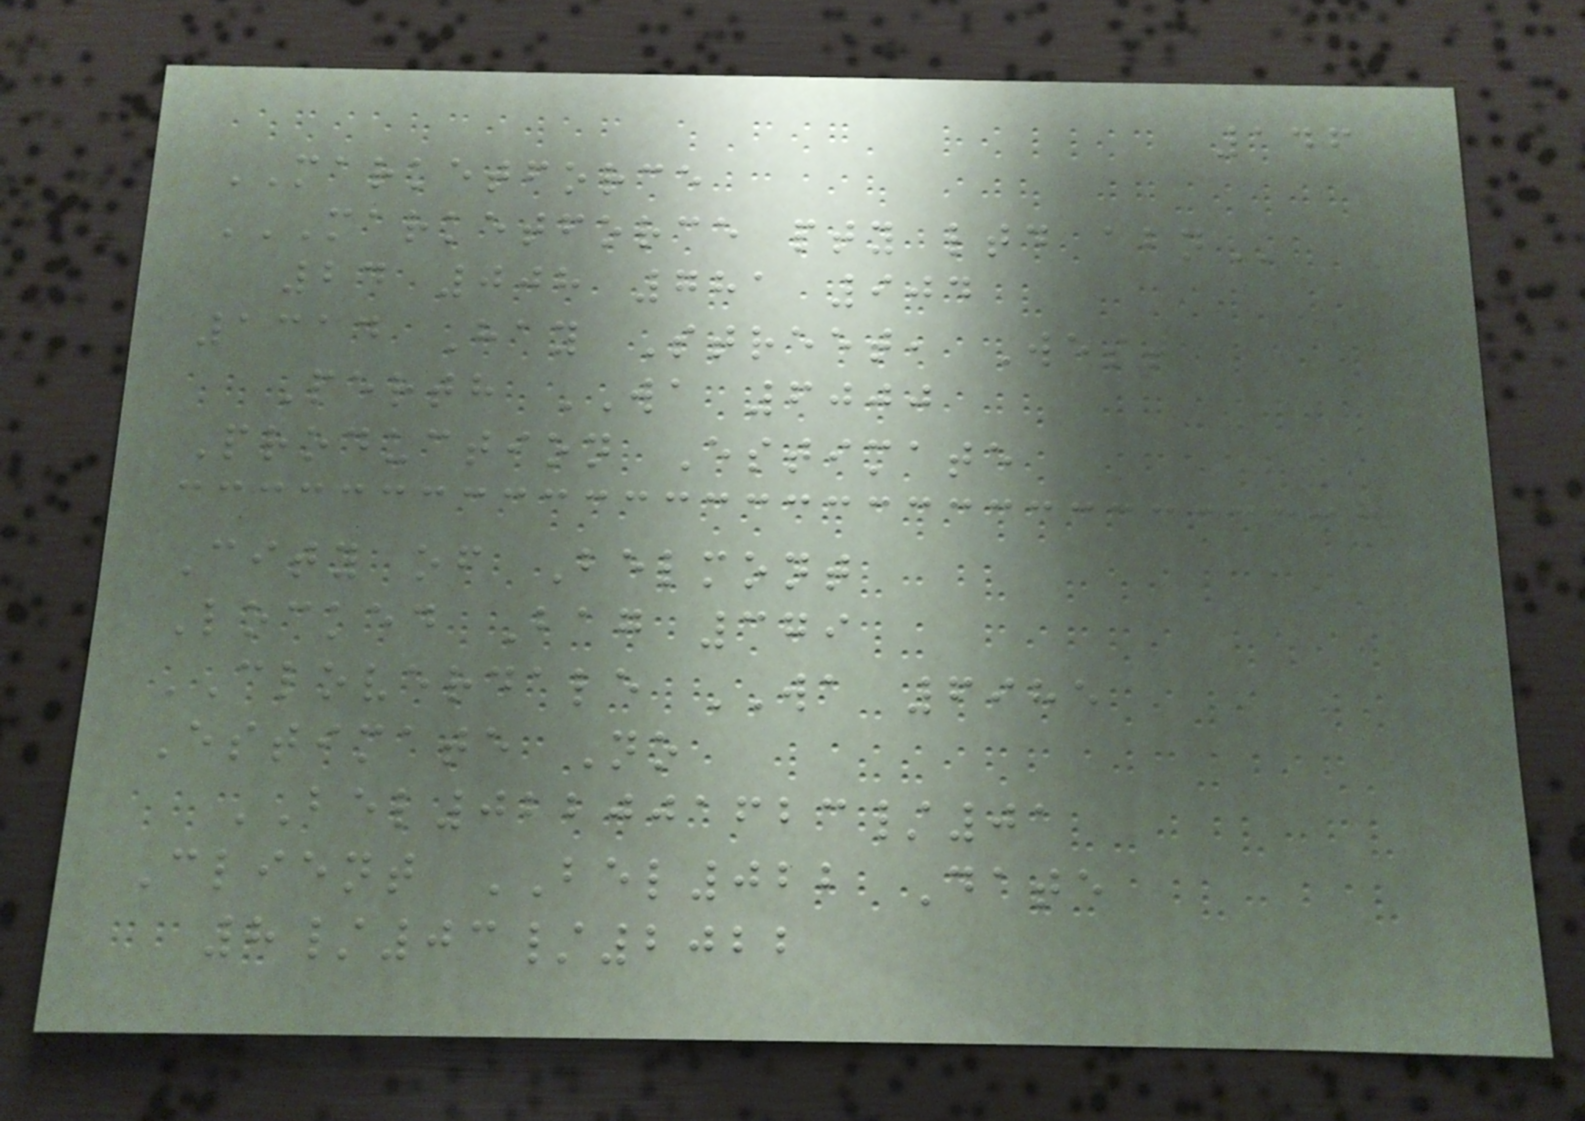146
MARKETFORCE
MARKETFORCE PTY LTD ABN
24 008 781 904
1314 Hay Street, West
Perth WA 6000
Production Estimate
City of Belmont
Locked Bag 379
CLOVERDALE WA 6985
Estimate No
BEL022001623/01
Client BEL022 Date
8/03/2022
